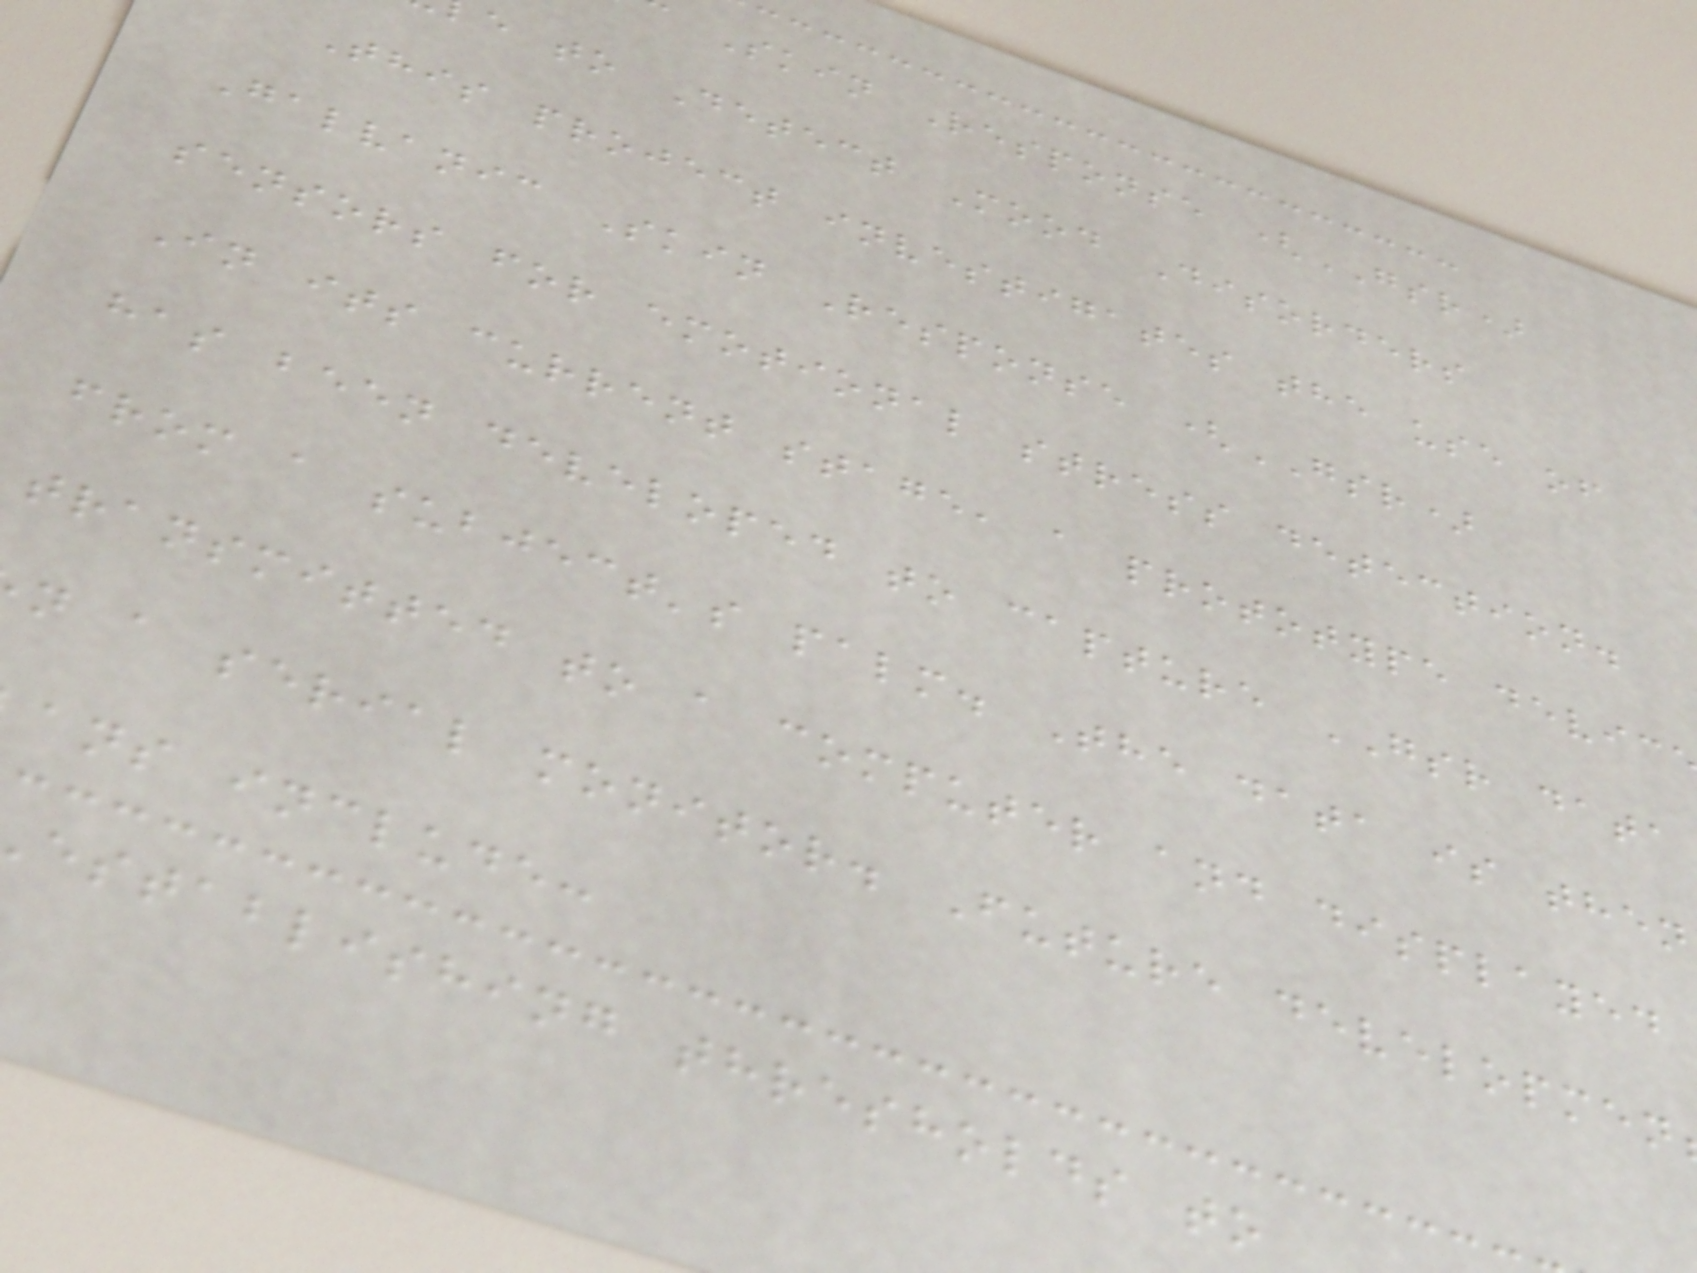Skin Response (GSR)
e to Detect Mood Disorders
This project investigates the use of
Galvanic Skin Response (GSR)
sensors for emotional stress detection.
In its current stage, a prototype devic
has been developed to capture GSR data
from a subject's palm. The data is then
transmitted to a computer and displayed
n a serial monitor. Future developmen
ans include:
establishing thresholds to
